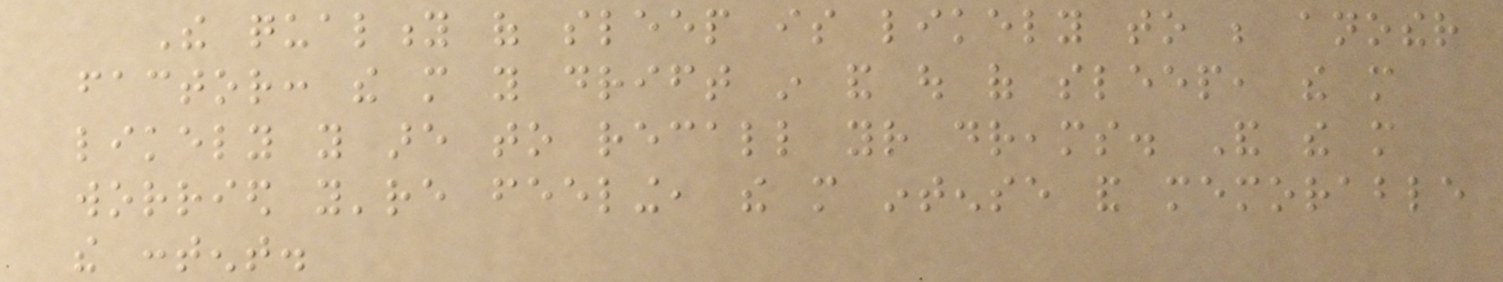The quality of sleep is likely to be another
factor: the more you drift in and out of sleep, the more
likely you are to recall your dreams. And the more
worried you're feeling, the more intense and memorable
the content.
